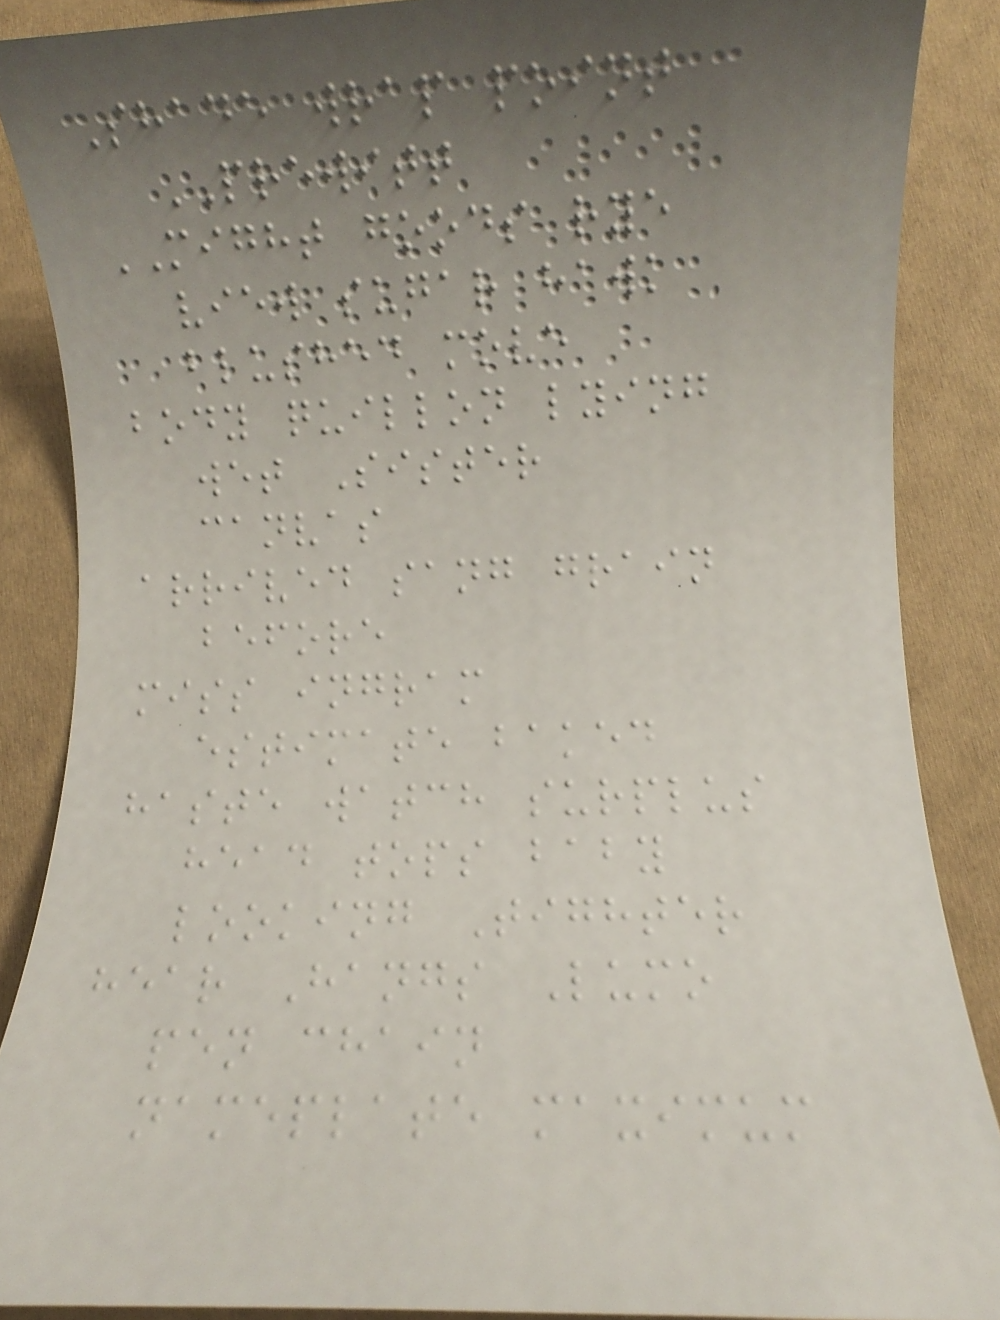Shade wrap point
PREWITT
MIGHT goods rye
view sugar hawk
blushed move
body quillon lying
wet Sister
canvas
arrived sang grain
before
miss ingram
estimate baked
haste watch surplus
head tops baby
looking Tighter
hear Hangs Lumo
pen chain
nameplate maximum
